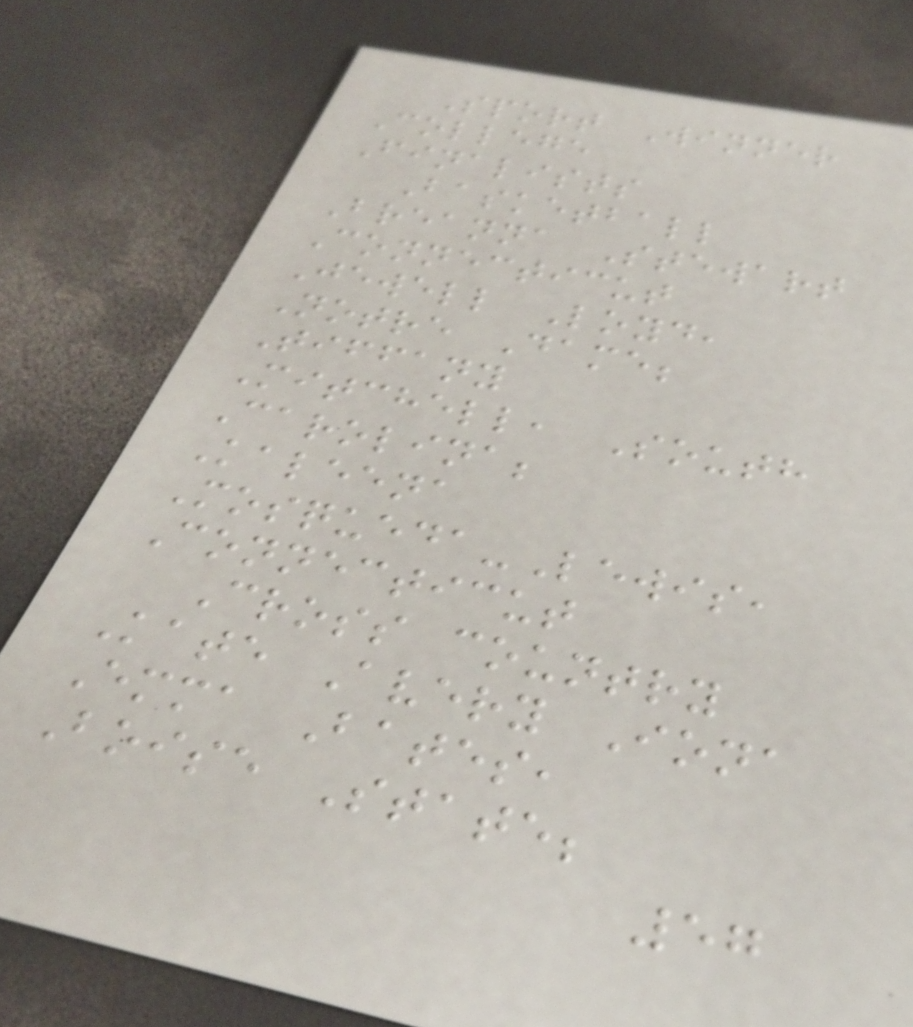Sport Winner
College
Finalists
Basketball
Breanna Stewart
Connecticut
Jewell Loyd,
Notre Dame;
Tiffany
Mitchell, South
Carolina;
Kaleena
Mosqueda-Lewis,
Connecticut
Cross country
Kate Avery Iona
Emma Bates,
Boise State;
57
